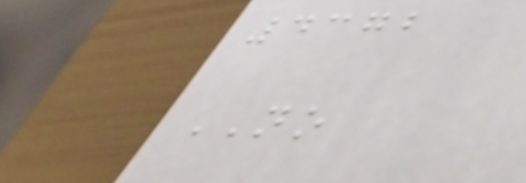4372
NO
